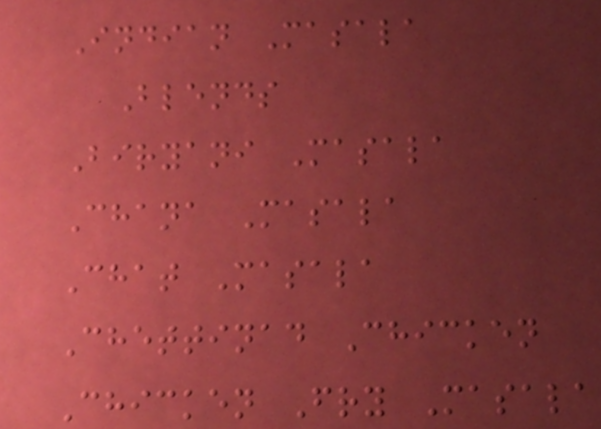Indian Masala
Blends
Biryani Masala
Chana Masala
Chat Masala
Chettinad Chicken
Chicken Fry Masala
